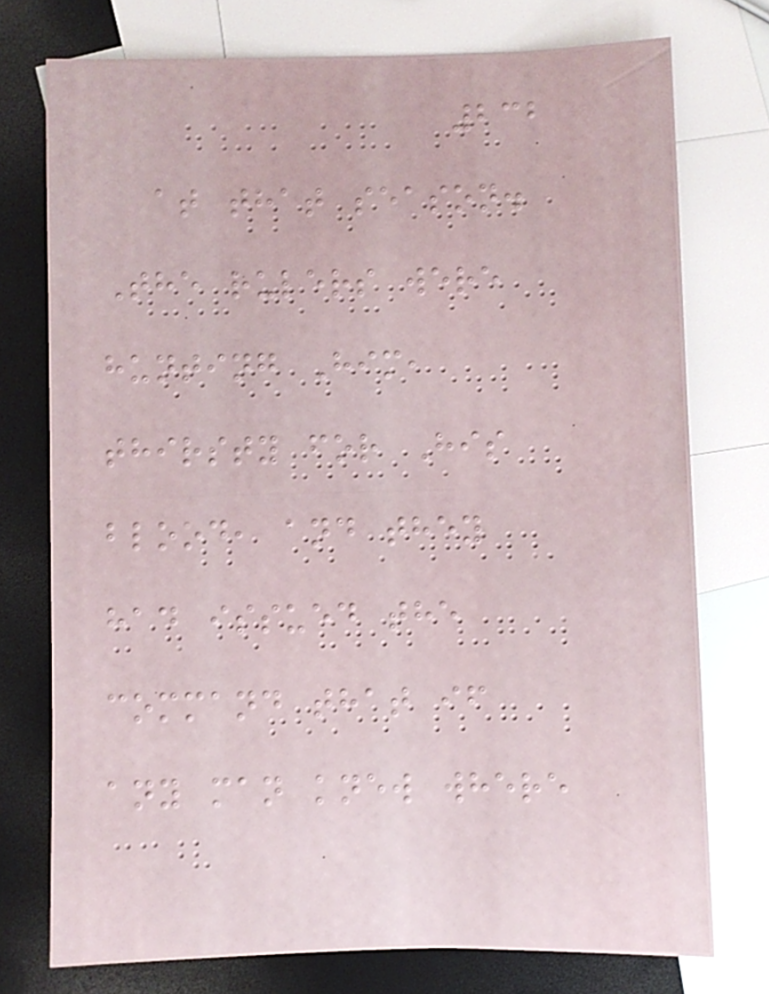232
at that season.
The rulers were
hunting Him,
thirsty for His
blood, and they
had issued the
command that if
any man knew where
